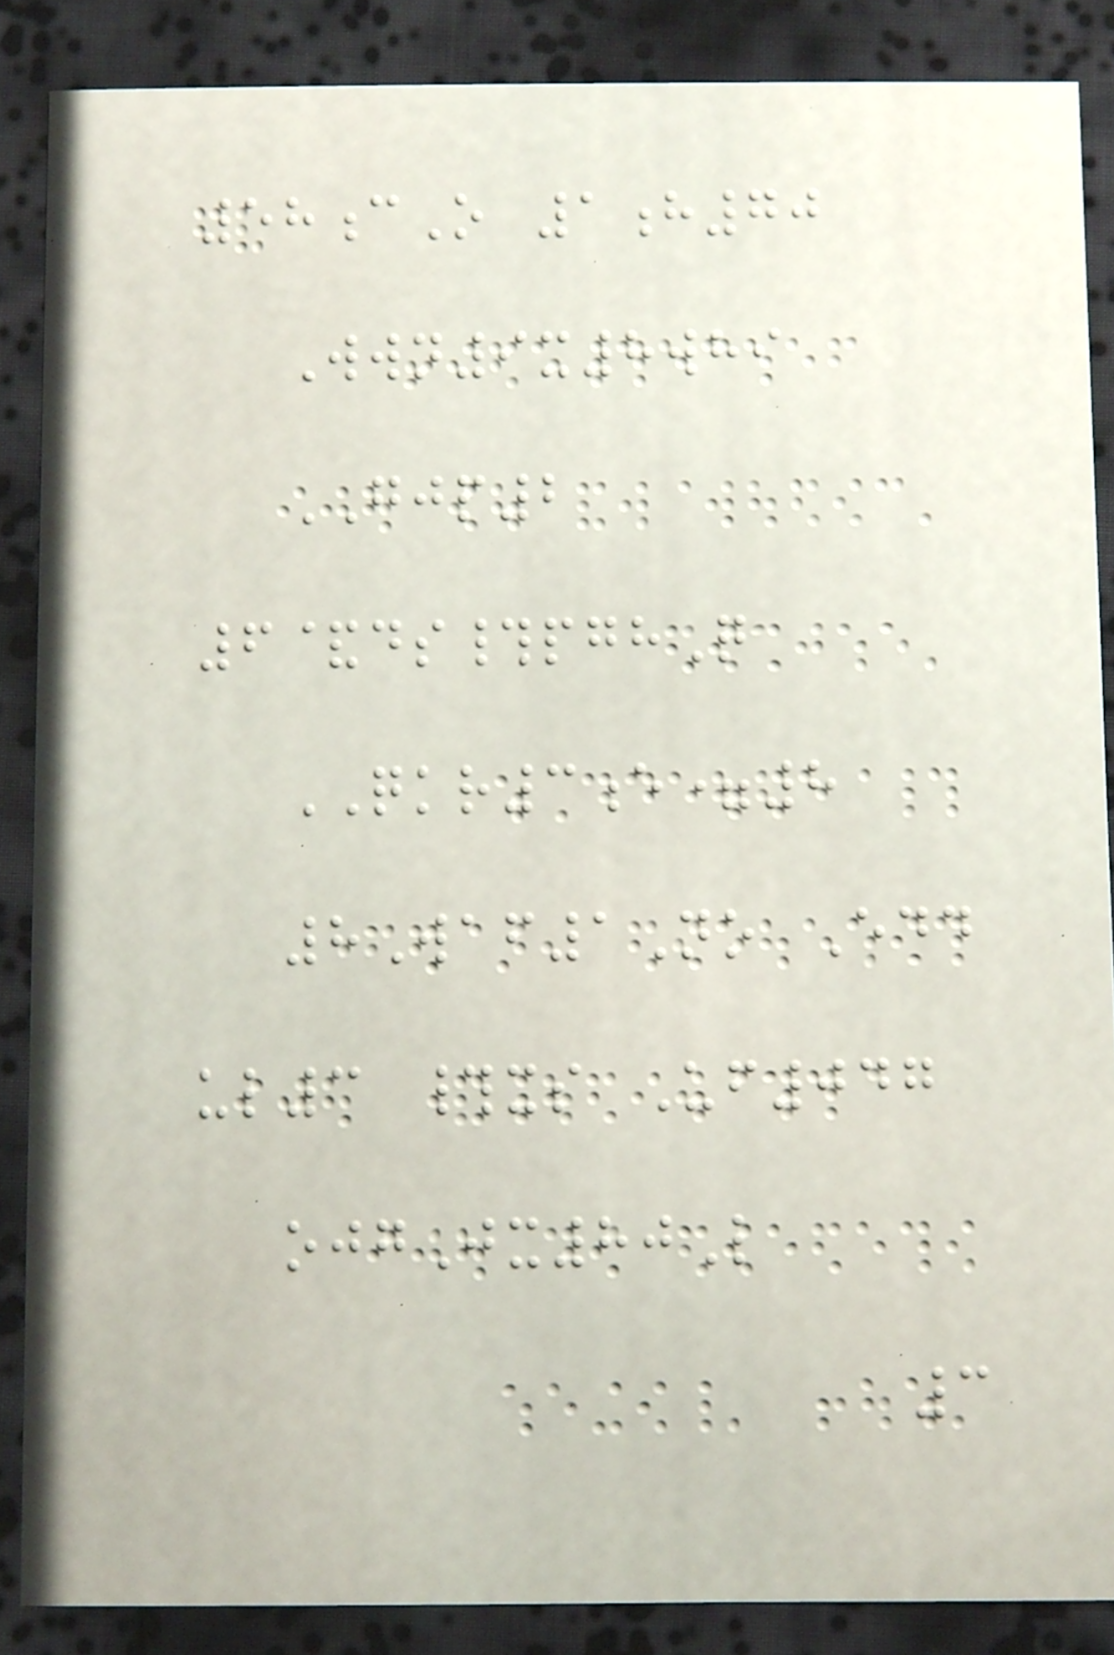58cO 1h70
Wwn9x8whi
GJP2
6&ds#pghQ
QKR3e=8
8Waf1No Edd
ul3 #xs Uf047
ojgJx80L
3
